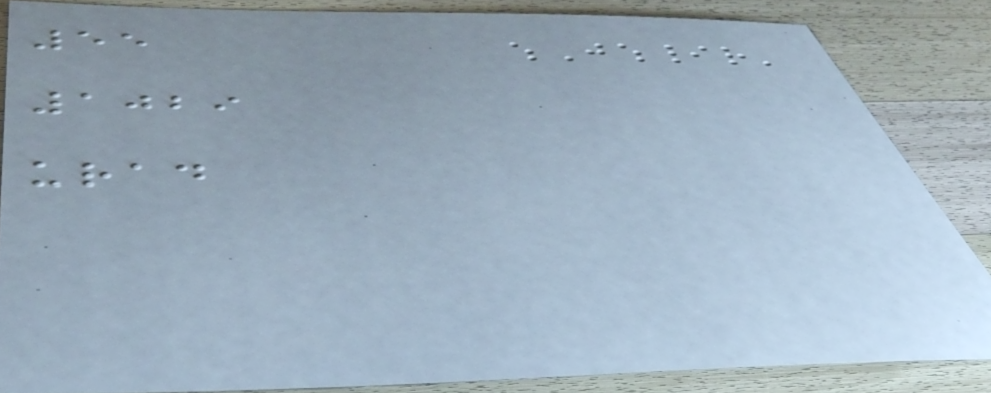55
1029
urad
